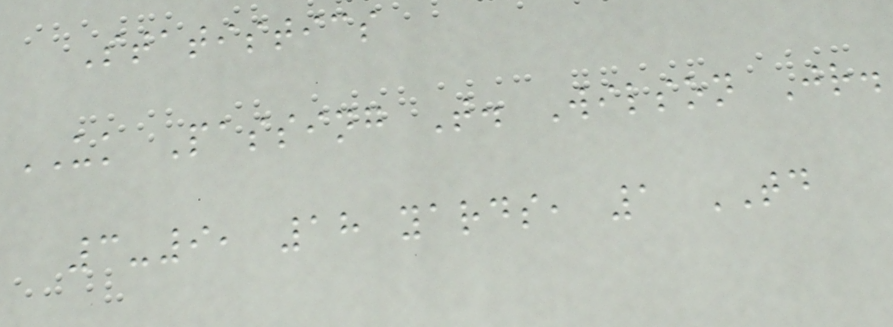Statistics
UK Passing T. Wilson Jr.
3-9, 18 yards, 1 TD
